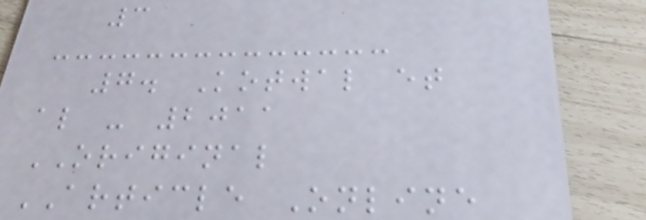3
7. Kotwal et
al - 2011
ORIGINAL
ARTICLE Online
